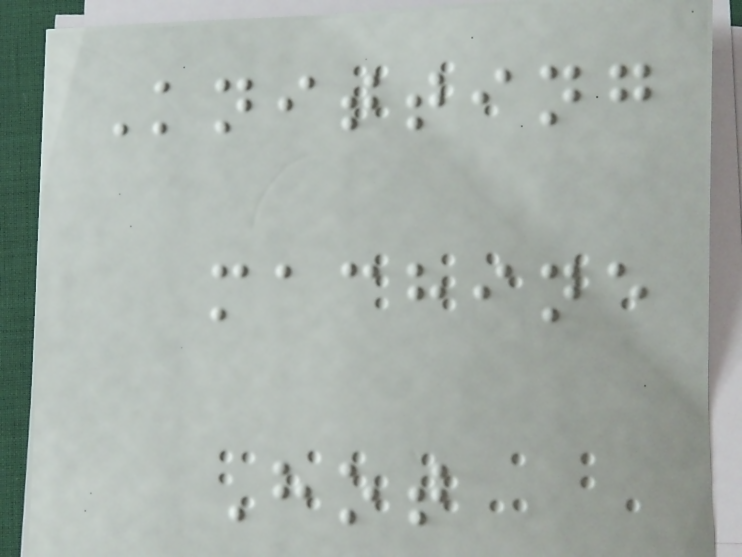Knitting
machine
Hot
